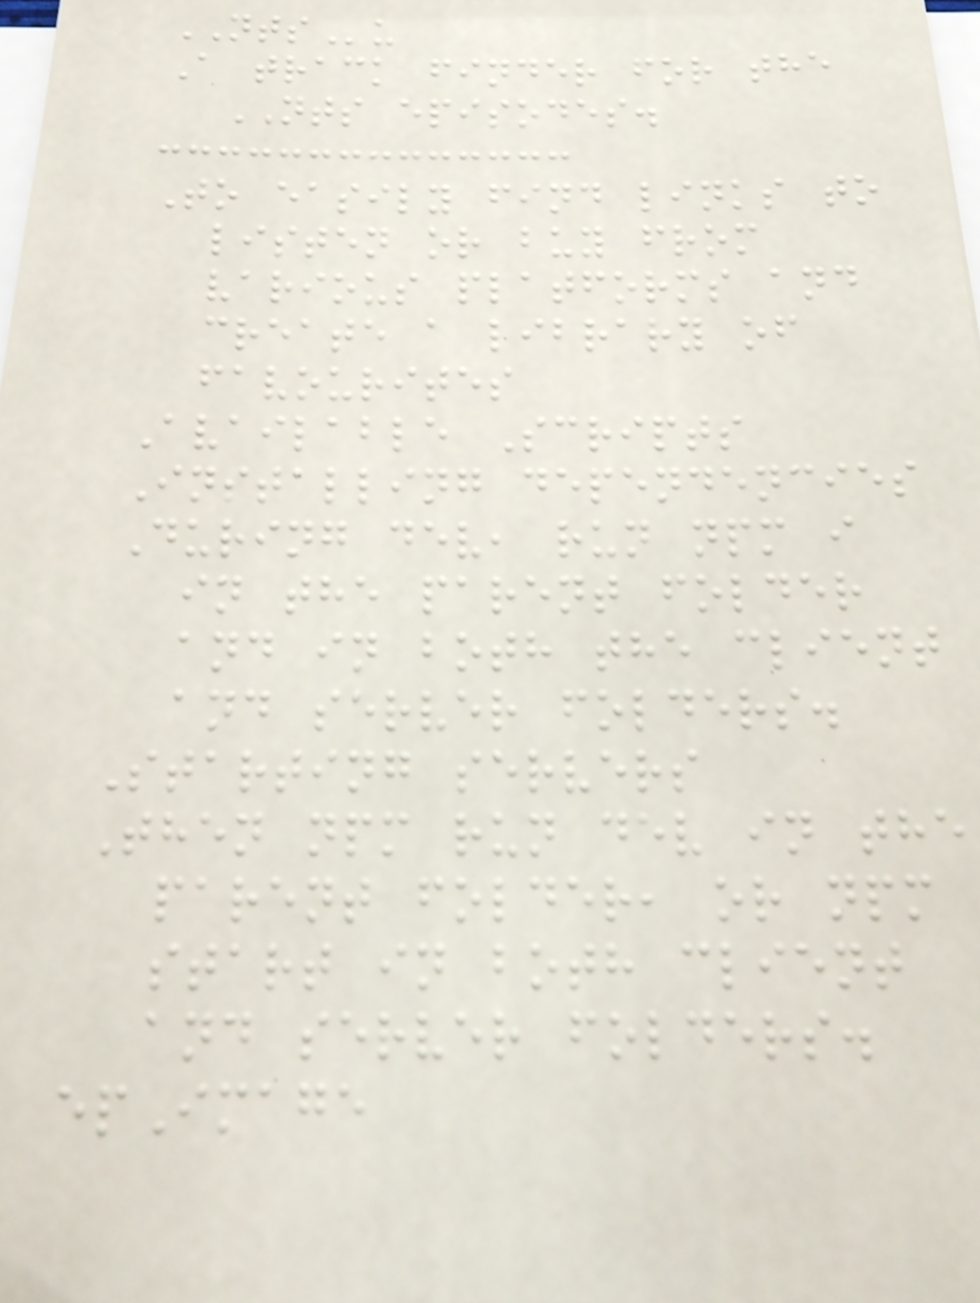NTSu
A track finder for the
NTS episodes.
To easily find links to
listen or buy from
various platforms and
create a library of
favourites
Available Scripts
Installing dependencies
During dev, run npm i
in the parent folder
and in both the client
and server folders.
Starting servers
Then npm run dev in the
parent folder, or npm
start in both client
and server folders.
epImage
